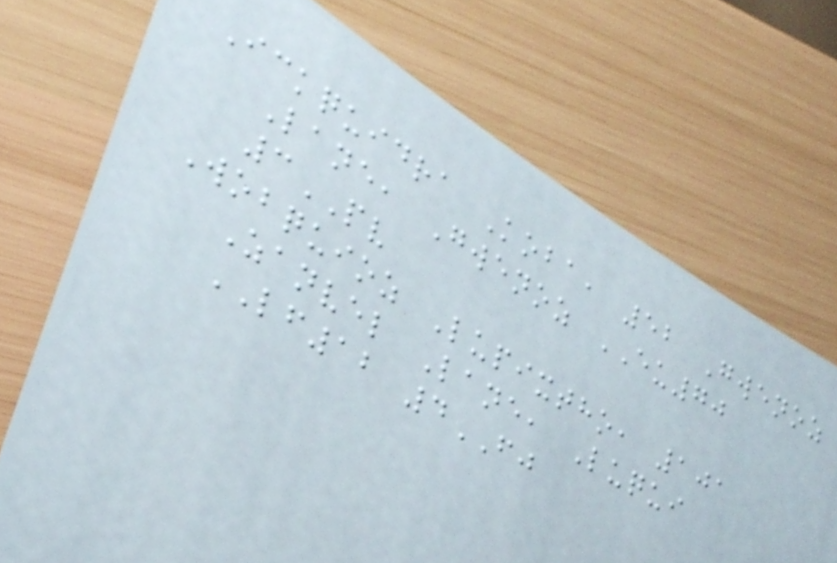Ickquidra Koba, 52 Gwenoz
Lane, Gwenoz EU70
3PV
Wobquioz Lupixtho, 101
Zanvel Lane, Luqui
LF12 4FJ
